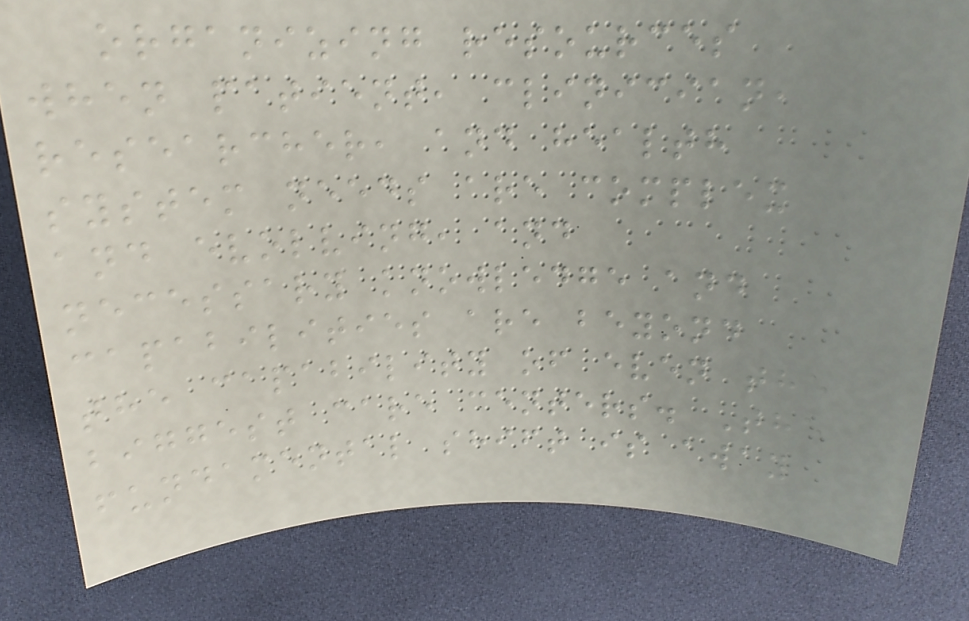organizing resources
when patient, clinician,
researcher, and health
system needs are complex
and evolving, and
necessary knowledge and
capabilities are beyond
the capability of even the
biggest care centers. The
fundamental shift is away
